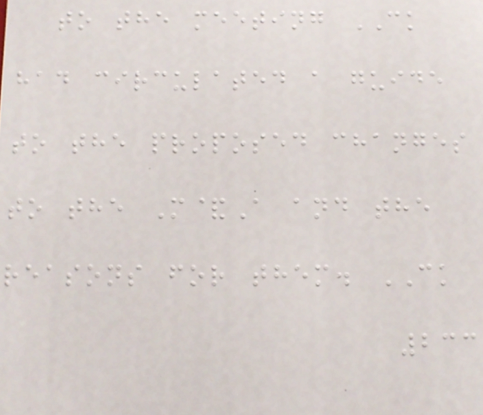to the meeting CK
had circulated a guide
to the proposed changes
to the M&A and the
reasons for them. CK
233
